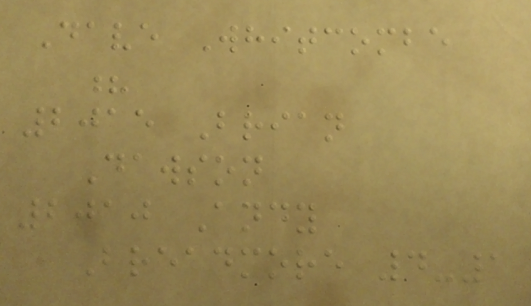Dave Whitcombe
?
2015 Brian
Dawson
2010 Andy
Breadmore 4-1
